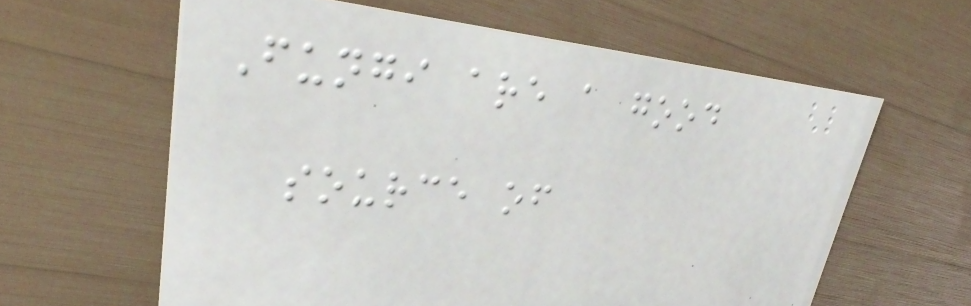Fungi are a good
source of
